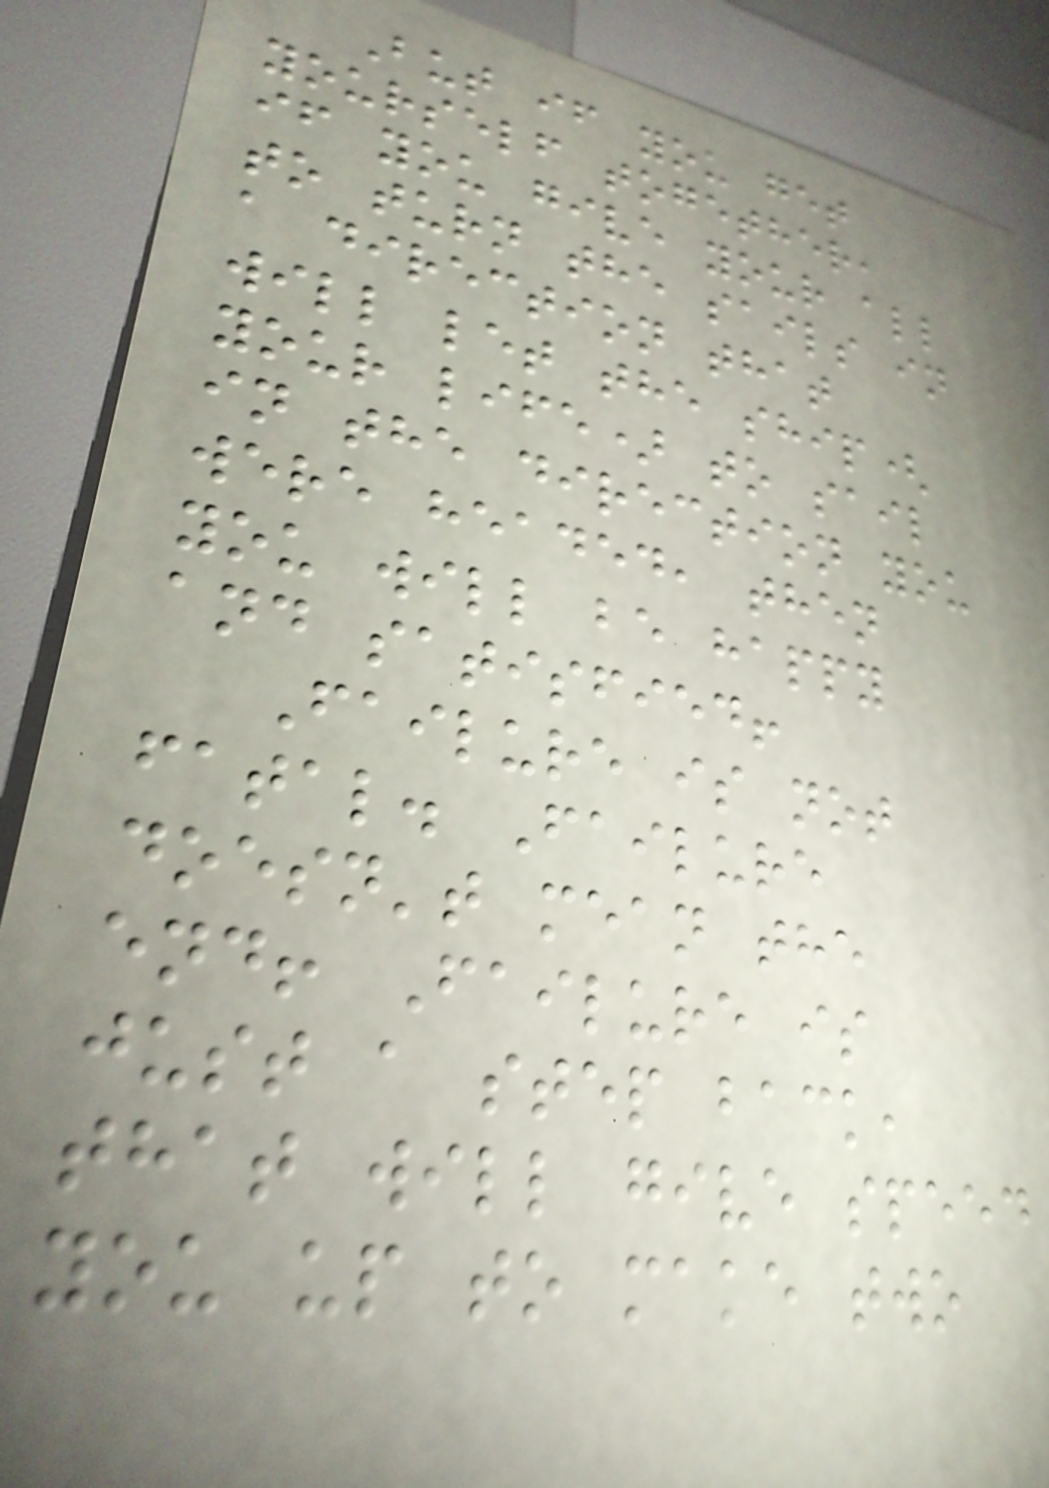But if you get
yourself together,
if you give your all
to turn the sails in
a direction that
will let the ship(
your life) to sail
in the direction you
were headed, then
you will be happy
and satisfied!
Failure is not
fatal. Failure
doesn't mean the
end! Failure is
just a step back,
that will give speed
you up to make two
